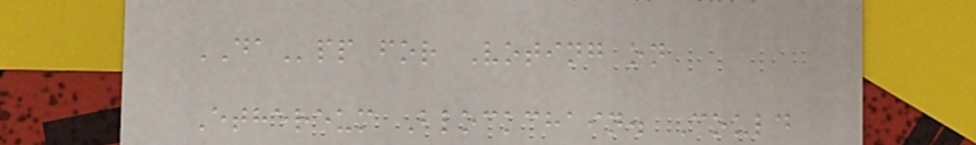DApp for Voting on
Ethereum Blockchain. Could
